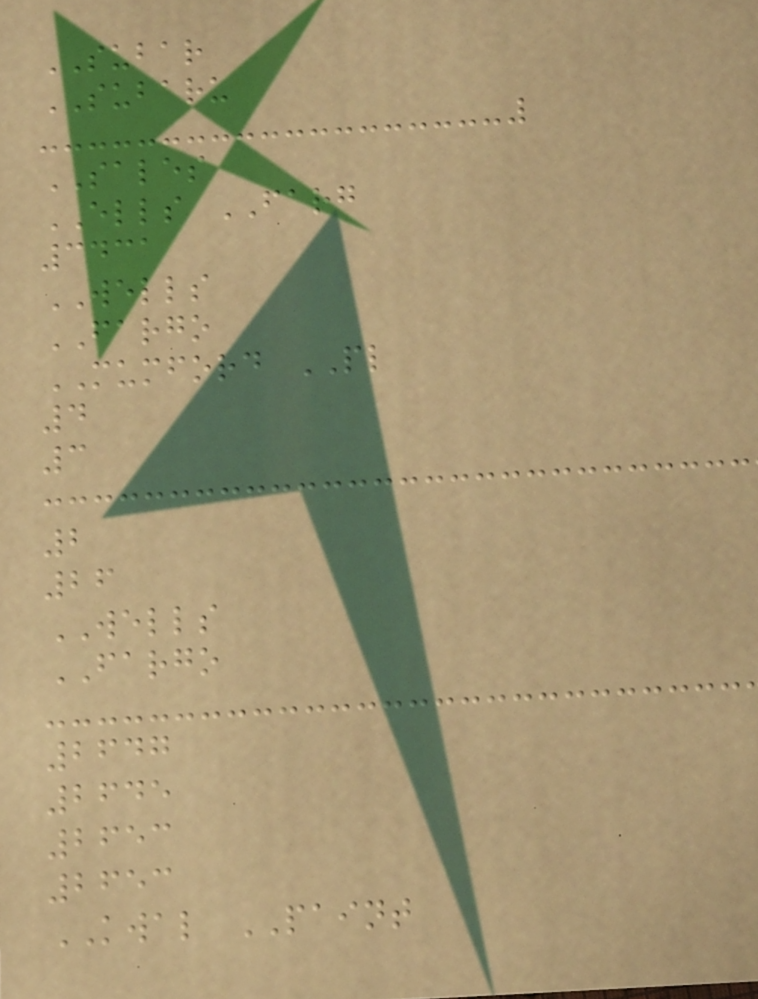SUBAR
SUBARU
SALES
ELLS FARG
3431
WELLS
FARGO
MUMFORD PL
4
3
2
26
WELLS
FARGO
2647
2645
2653
2653
KWAL PAINT
